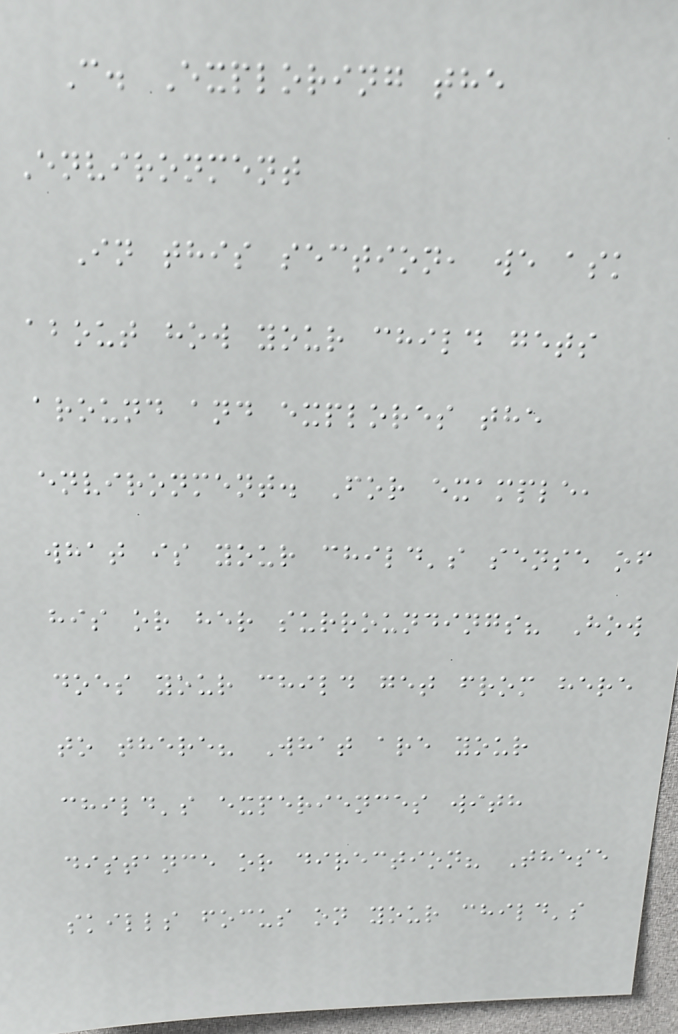C. Exploring the
Environment
In this section, we ask
about how your child gets
around and explores the
environment. For example,
what is your child's sense of
his or her surroundings? How
does your child get from here
to there? What are your
child's experiences with
distance or direction? These
skills focus on your child's
